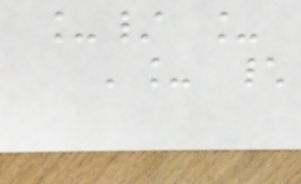_/ _
'_ \
